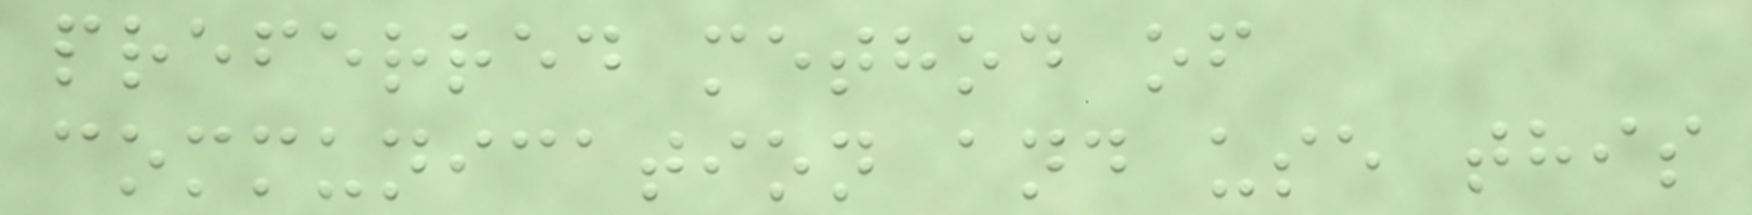preferred method of
communication and use this
